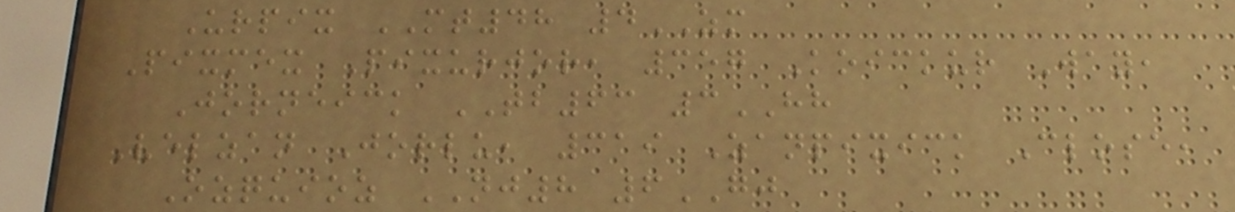Urpix MT48 4ZM
Pixmex Pixurjor, 357 Koickur Way,
Jorneick TB63 3HH
Velzan Jorlu, 319 Zanpixick Close,
Ozquioz NJ8 6GJ
